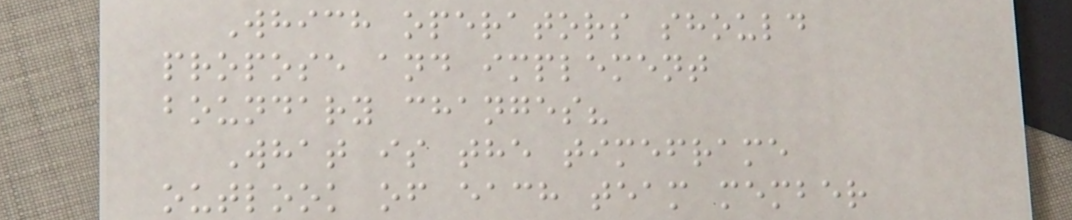Which operators should
propose and implement
boundary changes?
What is the timeframe
outlook of each team member
